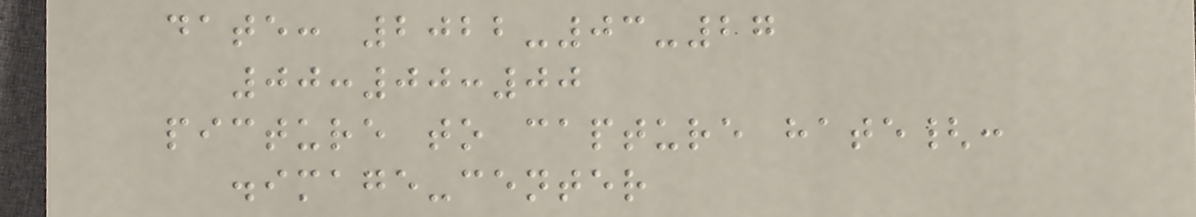date: 2022-03-27
00:00:00
picture to capture hate{:
.image-center
